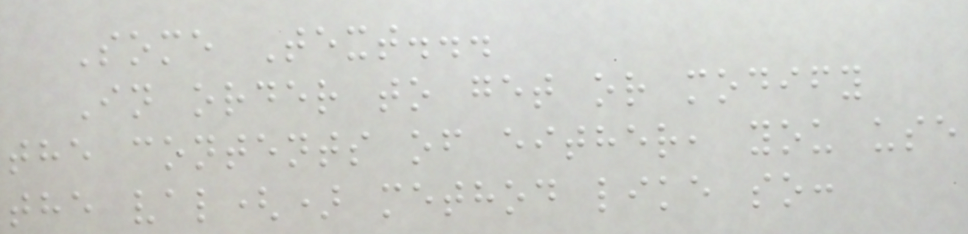Some Text...
In order to get or modify
the contents of either, you use
the val() method like so:
